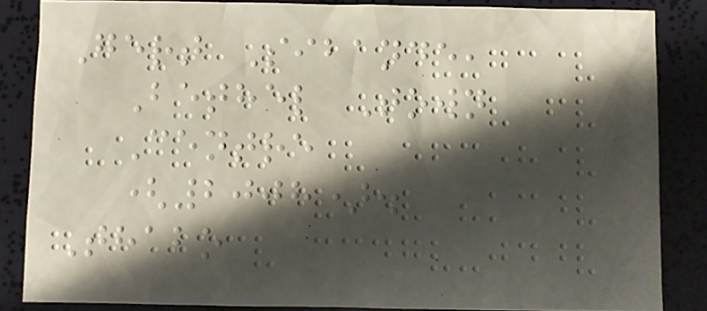Gert Sibande,
Bethel Town
Centre
(2008).
Thabo
